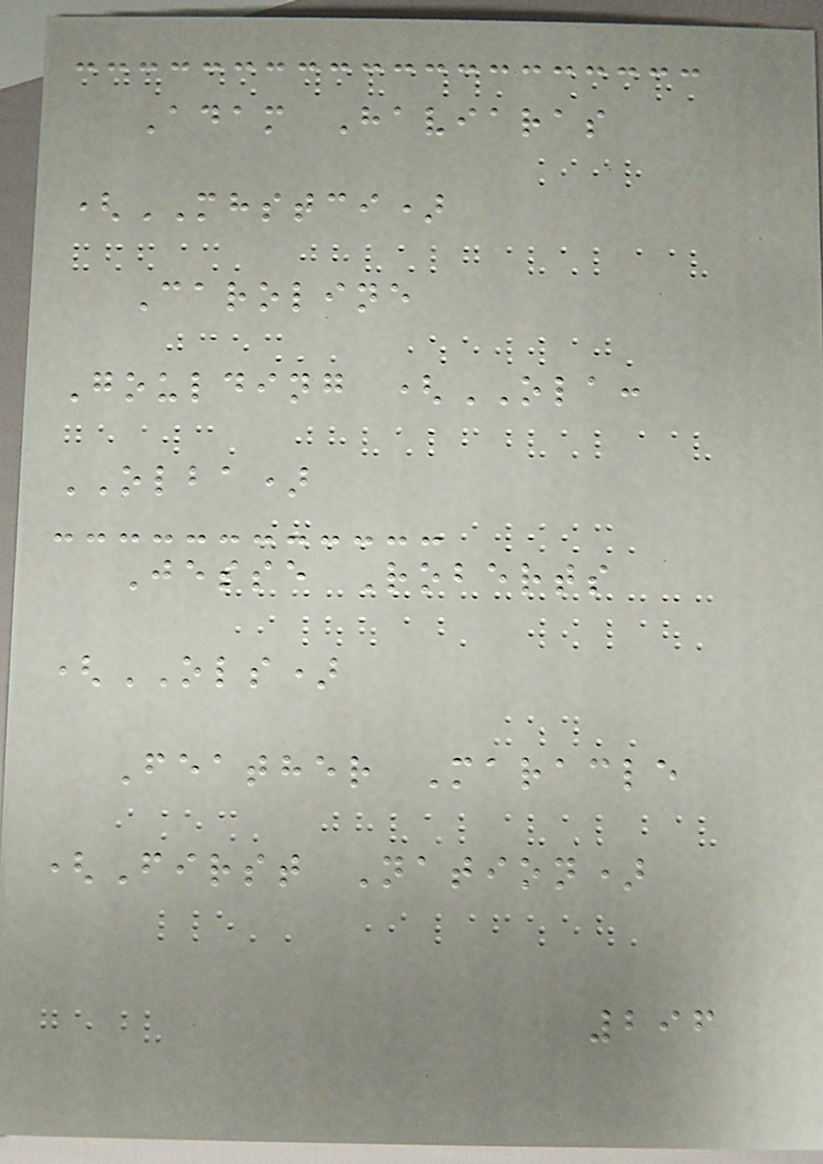Adam Haviaras
(MHSTCI)
Caroline
Goulding (OLA:
OLBA)
Jesse Roberts
(OLS)
Feather Maracle
(First Nation)
296
